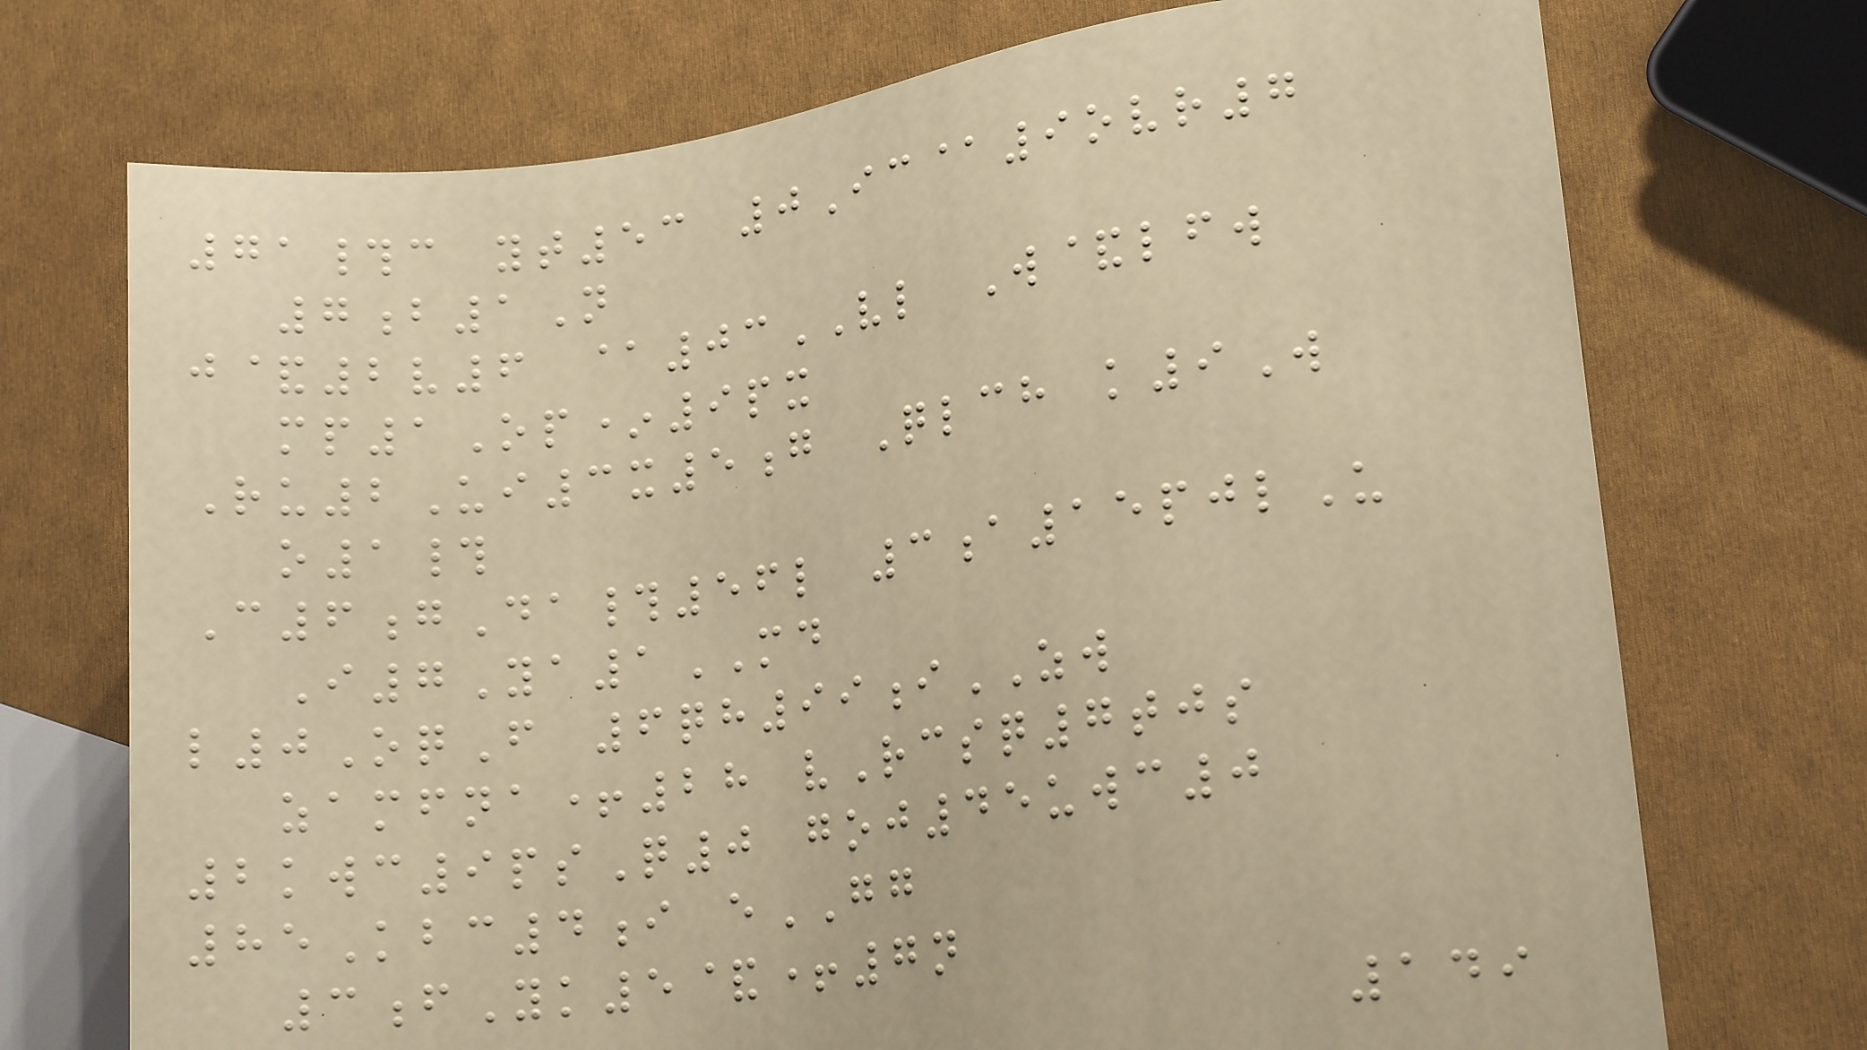71#c yt53 0Ic@9ovr7
7b1N
j&2v6 @03VL W&lfw
mp1Op*9px
Ru2Ui3x5g Qlch k9W
o1#
C6gDa#56l 3a15pjlU
I7Ya1MD
l0OqF 6qh99iZW
zamfna+28 vRcsq7tjs
2kwc9psQ0 goj45uwc0
85Kbc4i eGG
3fYk5&+7n
149
